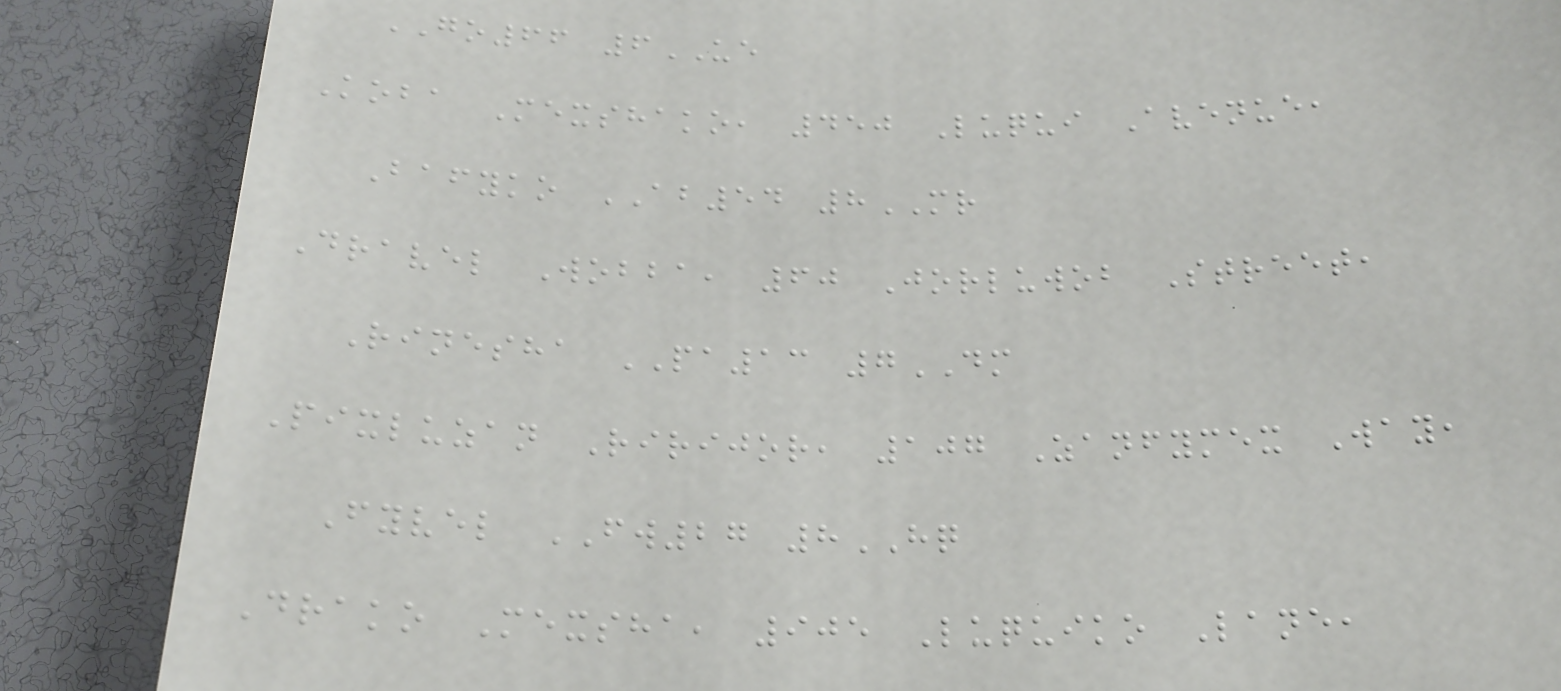GO66 6UE
Koba Mexshako, 450 Luqui Avenue,
Bafyko AB54 8MR
Dravel Wobba, 60 Jorluwob Street,
Rinesha PA13 7DM
Pixluzan Ririjor, 107 Zanfymex Way,
Fyvel FW27 8HQ
Drako Mexsha, 905 Luquiko Lane,
